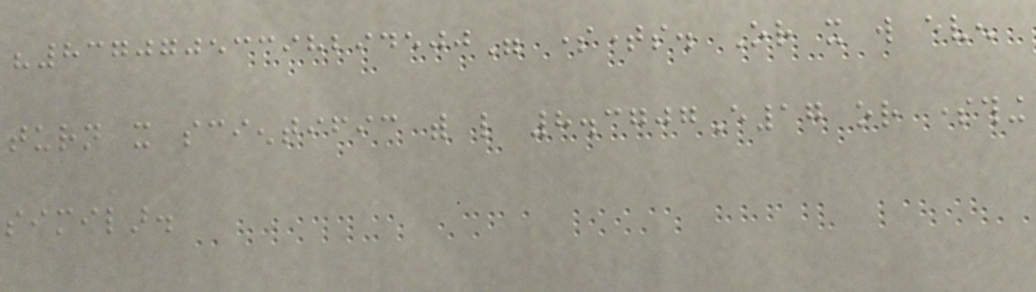"83707053398294500" sometimes. Or it will even
turn it scientific with like 8.3707E17 or something
similar.
